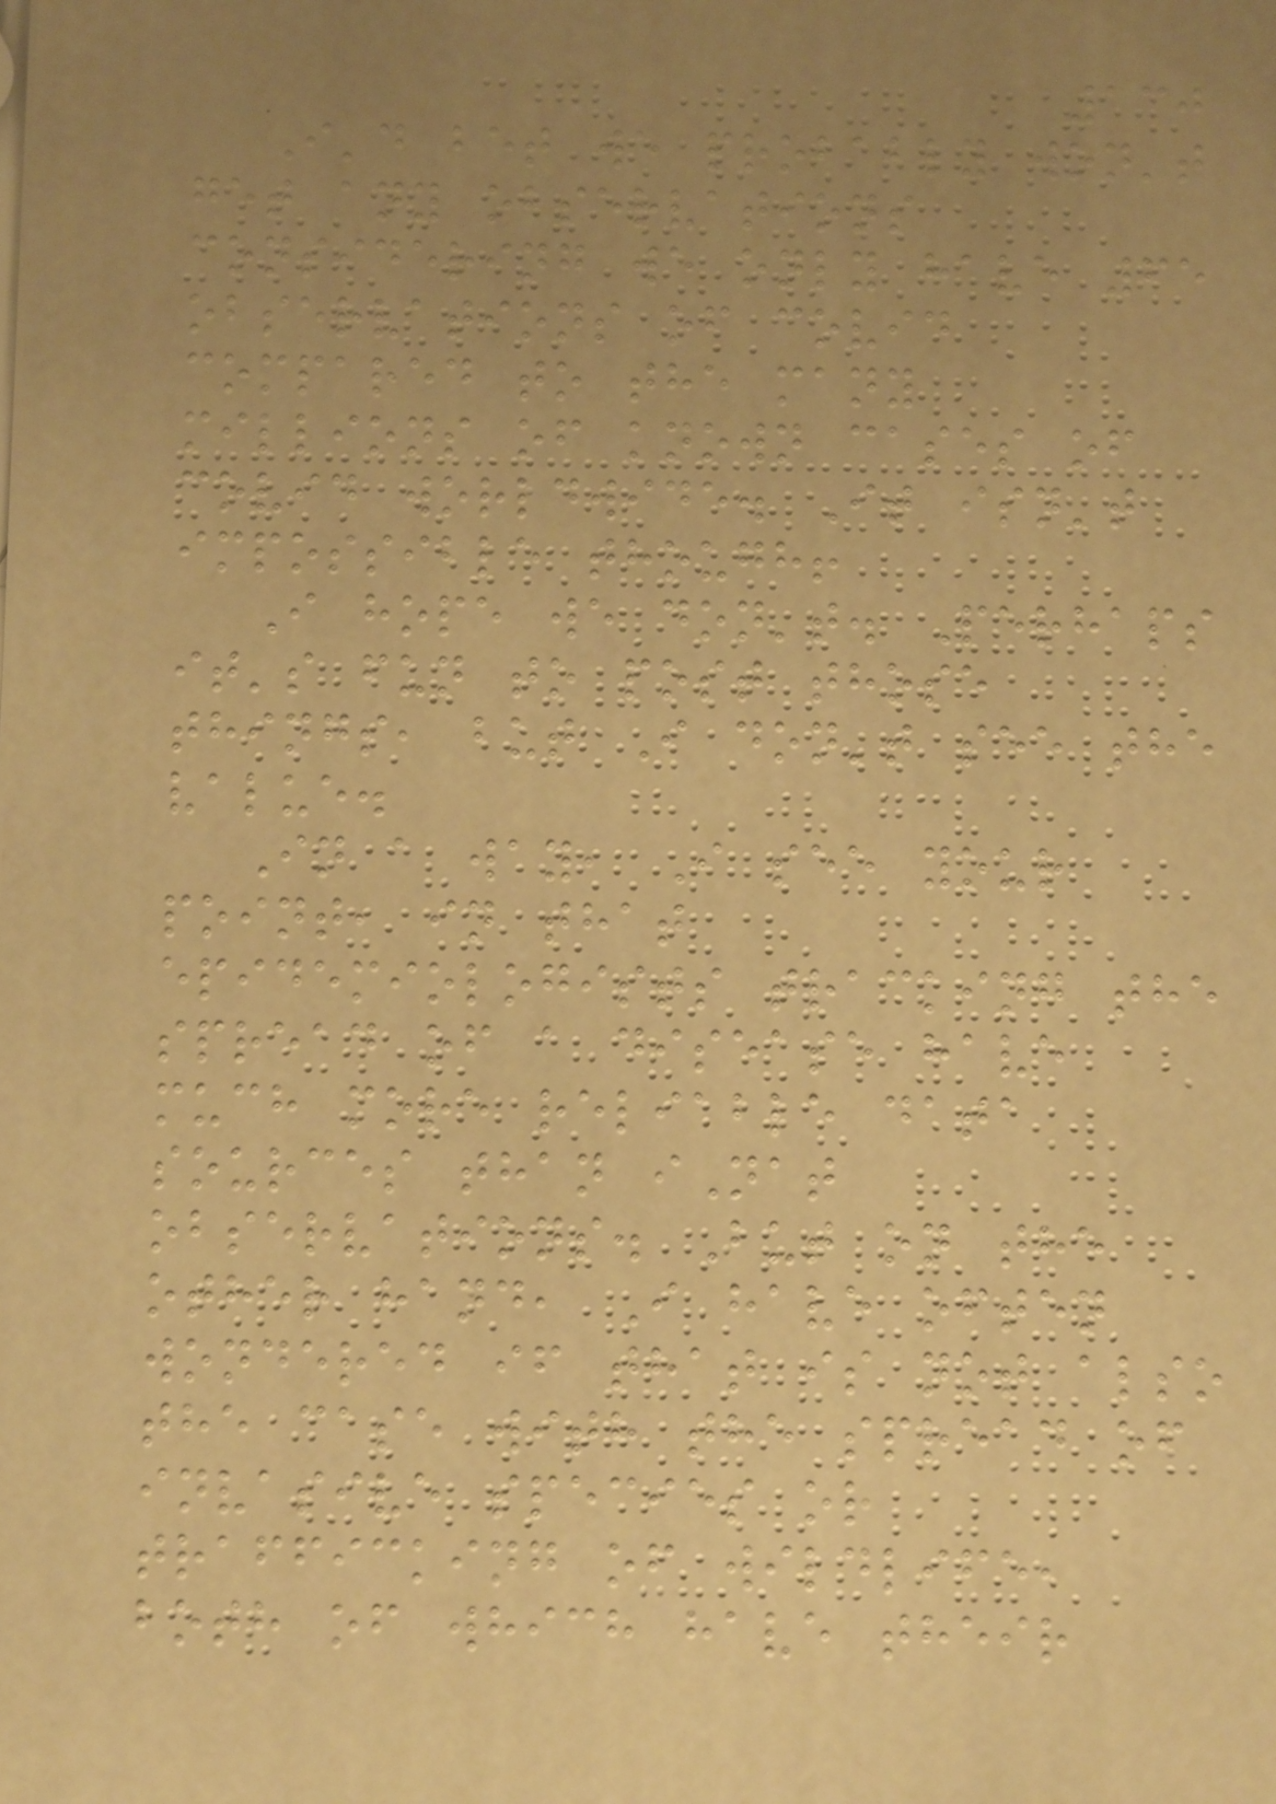130
I'd bet we probably won't
get any observations
considering we only have 65
observations of covid
compared to the many
millions of known cases of
covid worldwide. It isn't
impossible though!
I hope we don't. Perhaps
it's fun to post those
things, but I don't see the
value.
In a way, I see your
point, in that
epidemiologists tracking the
spread of a disease have
much more reliable data
sources than iNat
observations. But on the
other hand, I have often
wondered if that is not also
the case with the spread of
invasive species or
trafficking of wildlife,
both of which have their
